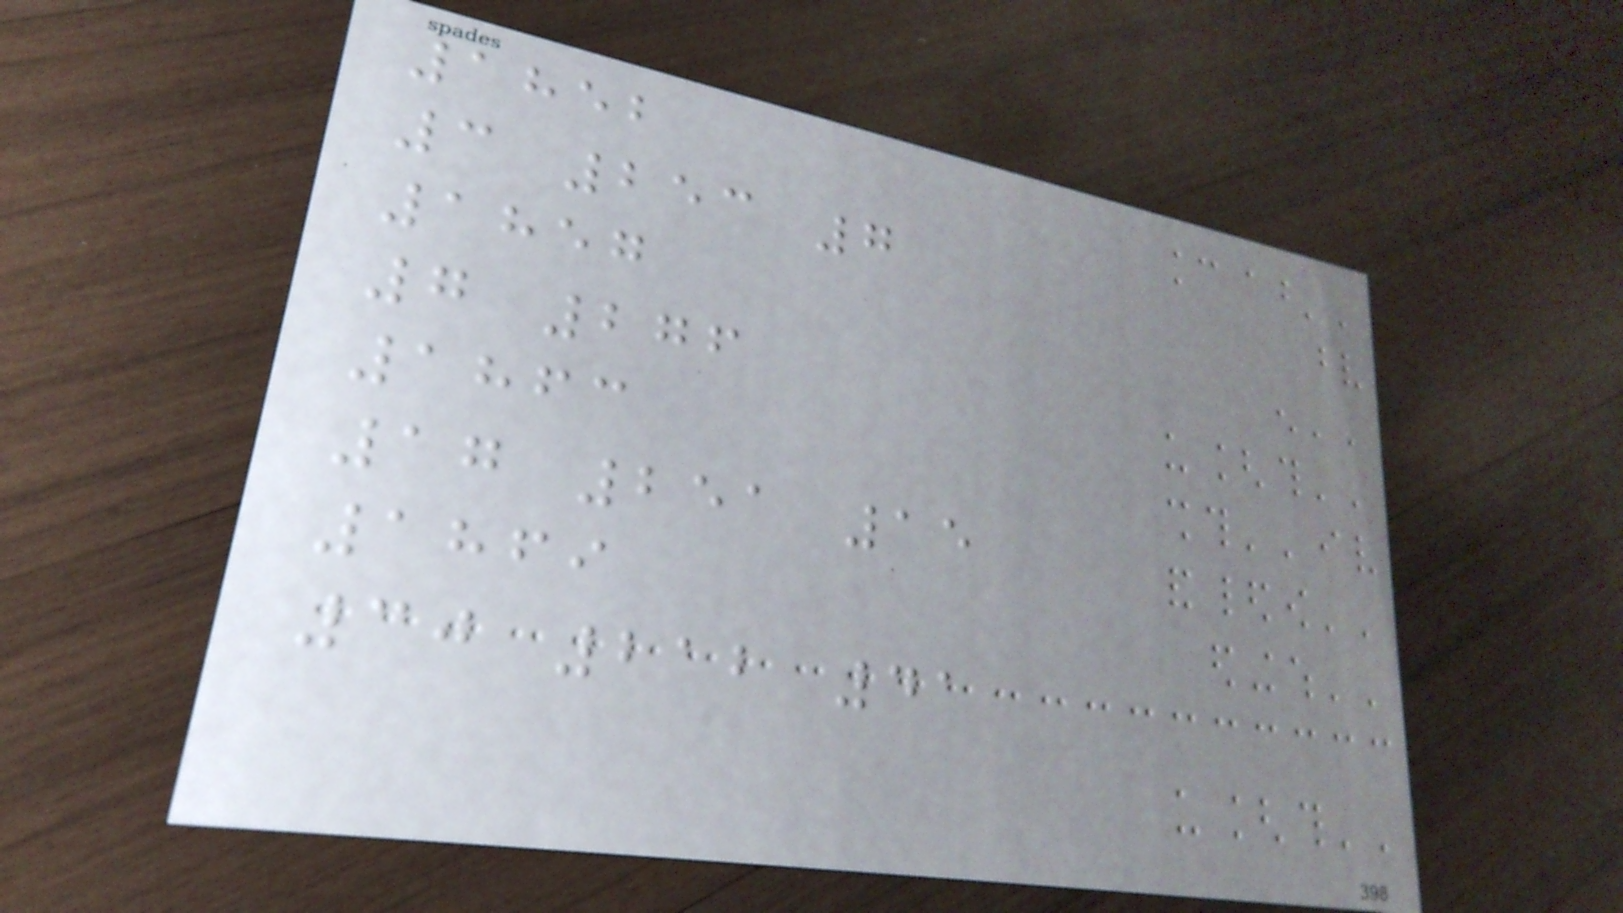1852
3 253 7
1857
7 276
1863
17 251 15
1869
30 212 41
